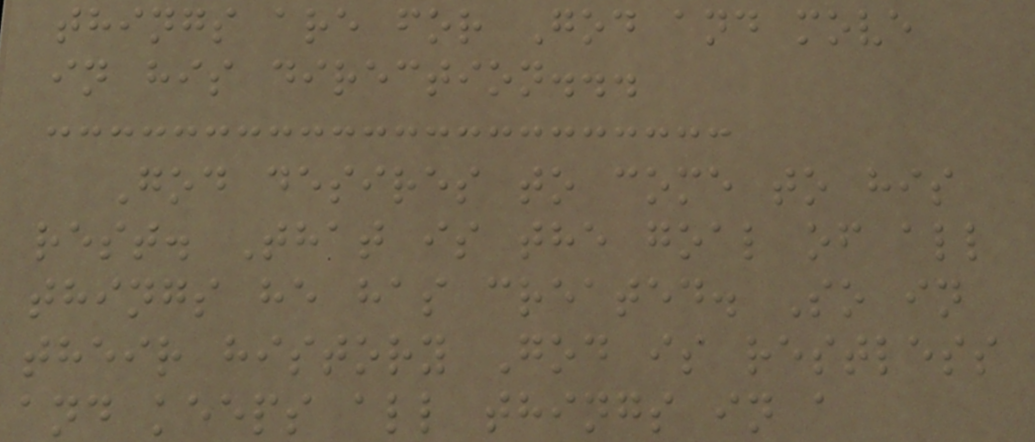things are for God and move
in his direction...
God desires to come to his
rest. That is the goal of all
things he has created. So in
their history God is restless
and keeps all things in a
